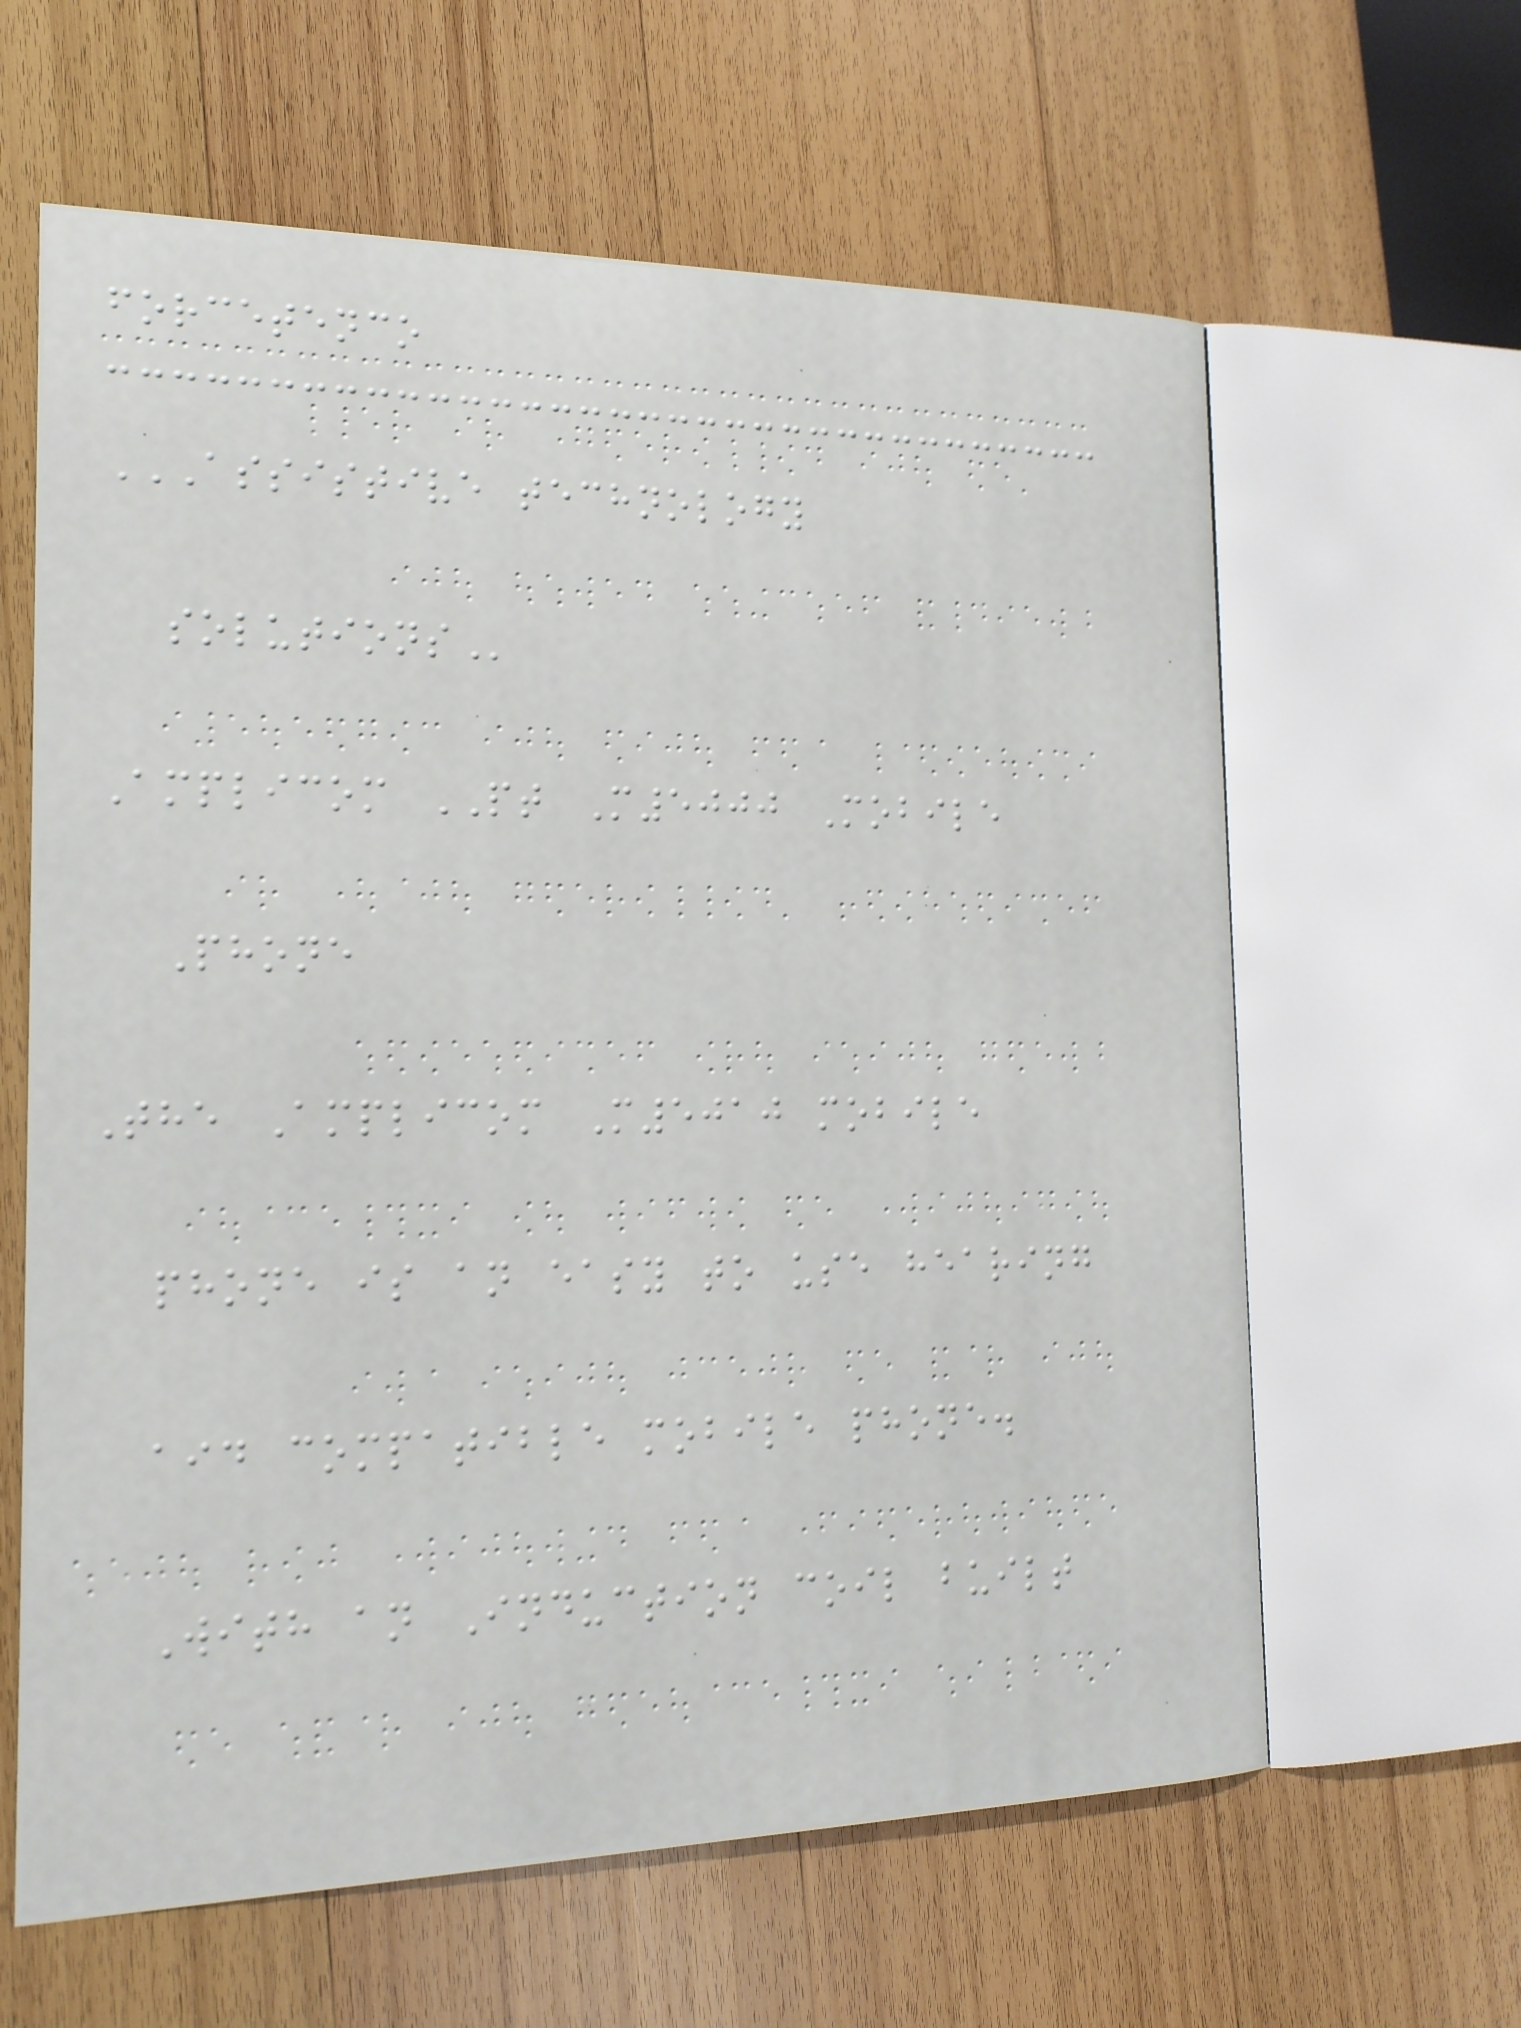forcetenco
ASSISTIVE TECHNOLOGY
SOLUTIONS
Amplicom PT M5000 Mobile
Phone
The Amplicom M5010 mobile
phone is an easy to use hearing
aid compatible mobile phone.
With an Induction coil built
